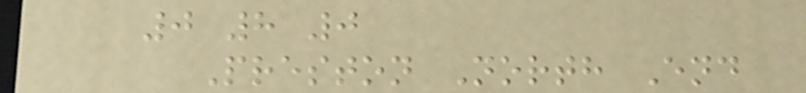0 8 0
Preston North End
